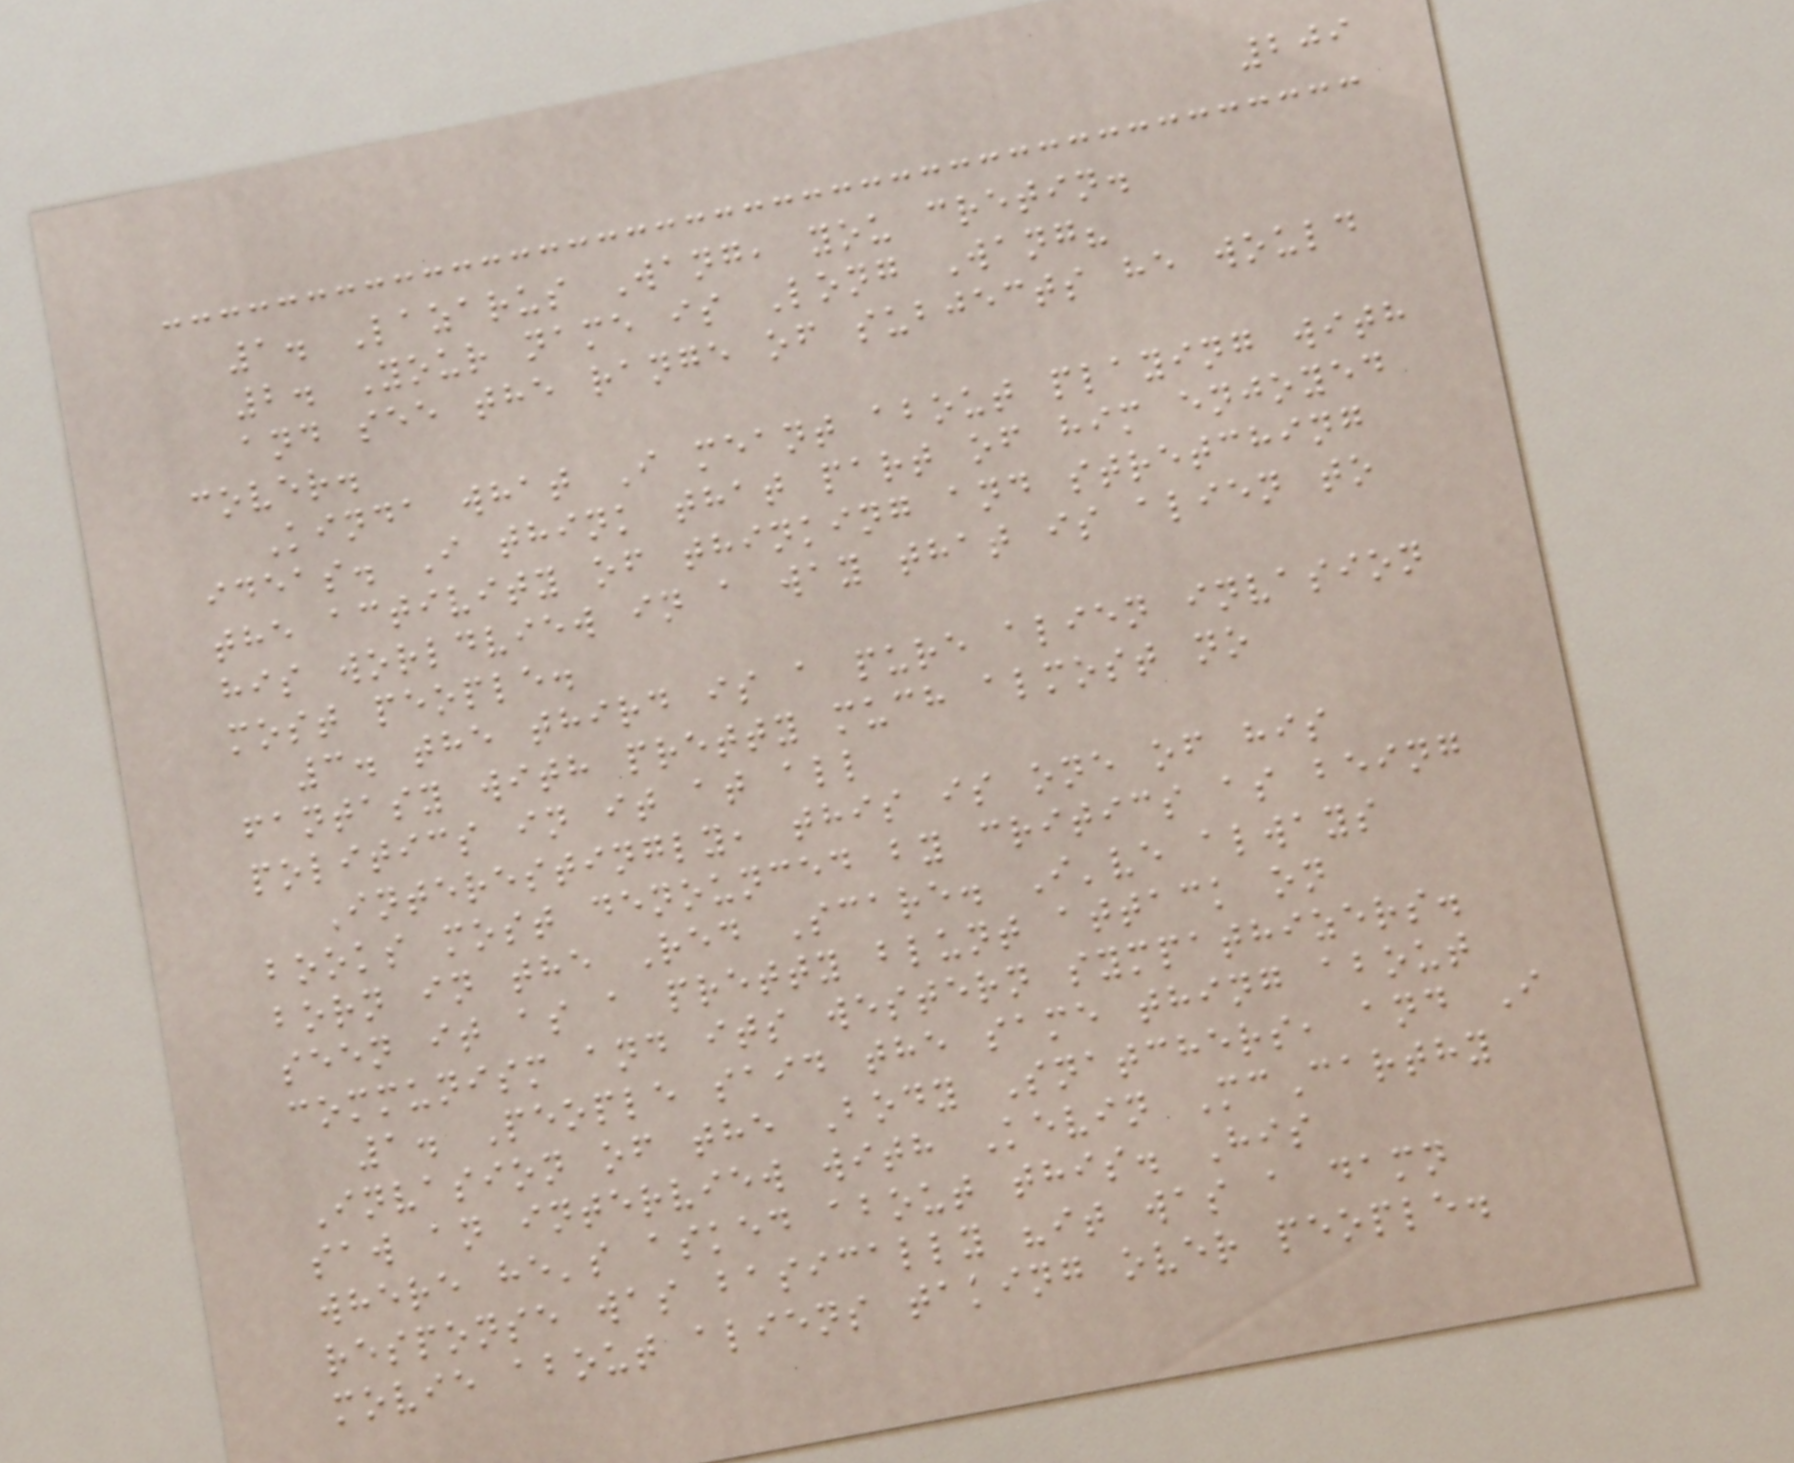209
1. Lazarus Wang, you cretin.
2. Your name is Long Wang?
and see the range of subjects he would
cover.
Kinda what I meant about playing with
ideas. I think that part of him enjoyed
the activity of thinking and stretching
his worldview in a way that is alien to
most people.
3. the third is a pure alien invasion
fantasy with pretty much almost no
politics in it at all
Interestingly, this is one of his
books most denounced by critics as being
born in the Red Scare. I've always
seen it as a pretty blunt attack on
communism and its western sympathizers.
1. People said the same thing about
Invasion of the Body Snatchers, and I
saw an interview with Kevin McCarthy
where he's asked about this. His
response was basically "it was a damn
movie about aliens taking over people.
